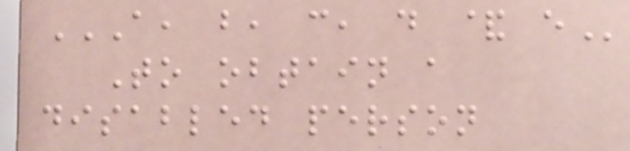A, B, C, D & E
To obtain a
disabled person
